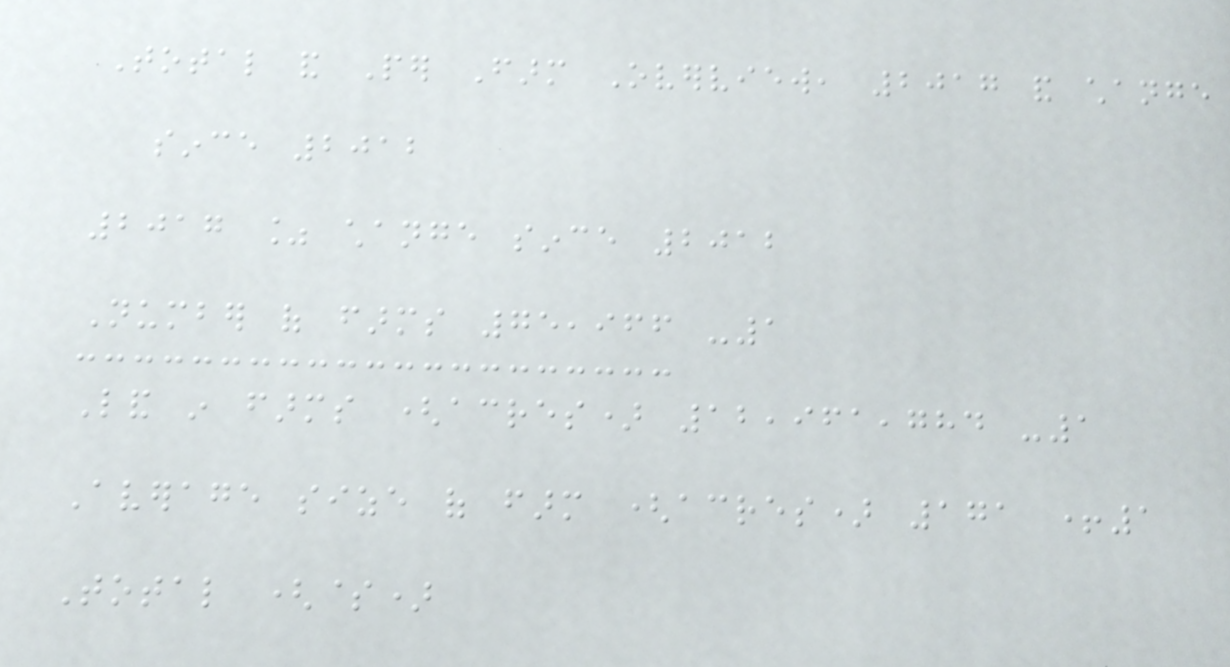Total and Per Farm Overview, 2017 and change
since 2012
2017 % change since 2012
Number of farms 75,966 -1
Land in farms (acres) 12,961,784 -1
Average size of farm (acres) 171 +1
Total ($)
